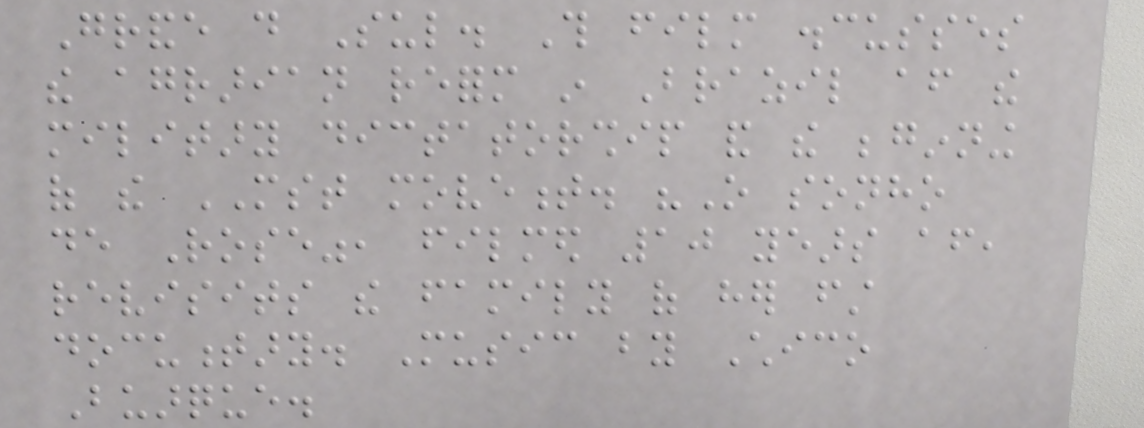Grande do Sul. This film discusses
the agrarian reform in Brazil after the
military dictatorship and the beginning
of the MST movement. "O sonho
de Rose", filmed 10 years after,
revisits the family of her first
documentary. Music by Chico
Buarque.
